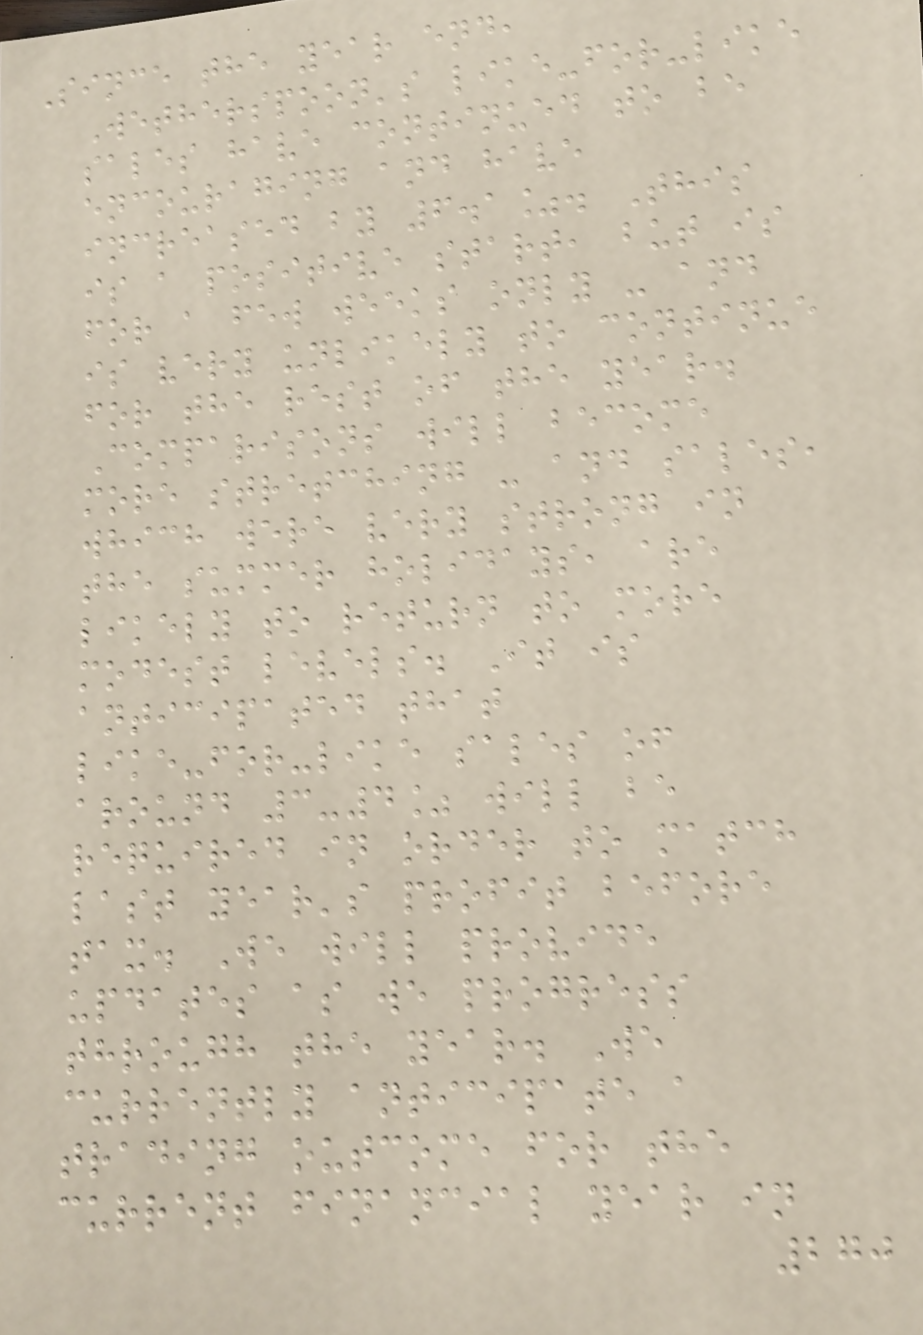Since the year end,
Wetherspoon's like-for-like
sales have continued to be
encouraging and have
increased by 6.1%. This
is a positive start, but is
for a few weeks only - and
is very unlikely to continue
for the rest of the year.
Comparisons will become
more stretching - and sales,
which were very strong in
the summer holidays, are
likely to return to more
modest levels. It is
anticipated that
like-for-like sales of
around 3-4% will be
required in order to match
last year's profit before
tax. We will provide
updates as we progress
through the year. We
currently anticipate a
trading outcome for the
current financial year in
270
